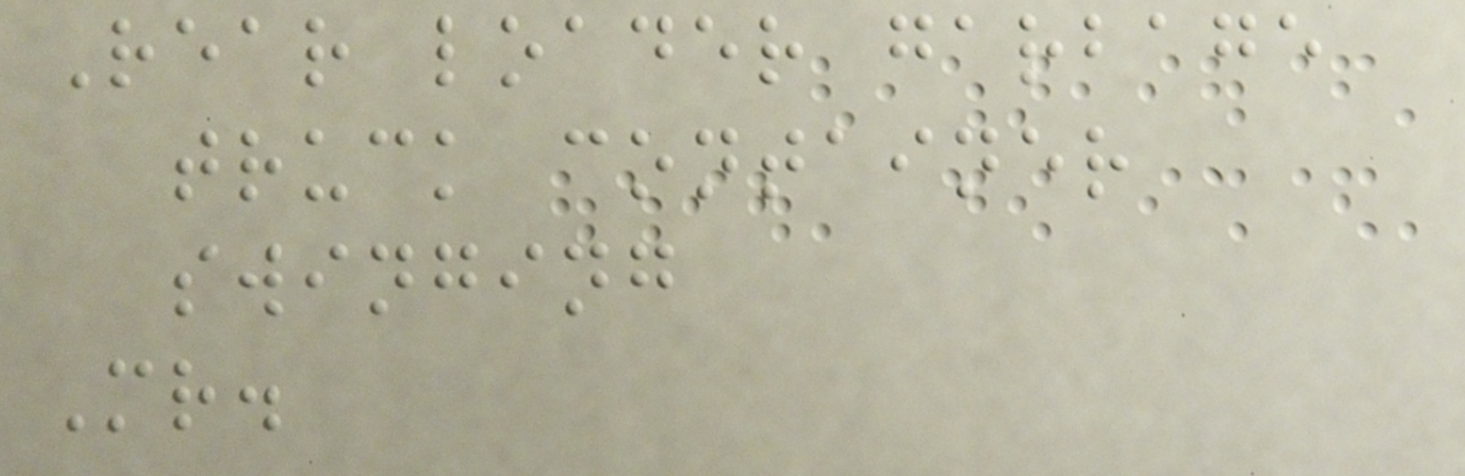Rear loader garbage
truck container
swinging
Mr.
